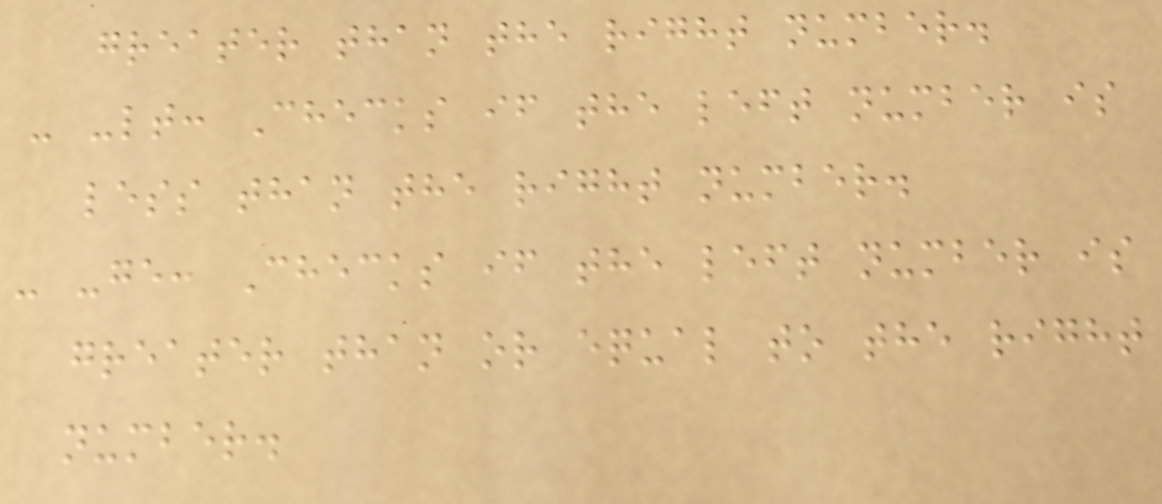greater than the right number.
- -lt: Checks if the left number is
less than the right number.
- -ge: Checks if the left number is
greater than or equal to the right
number.
